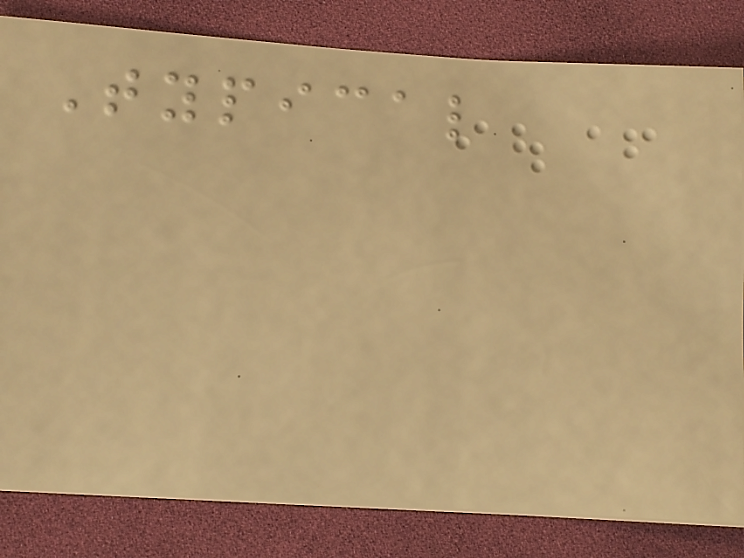Typical
